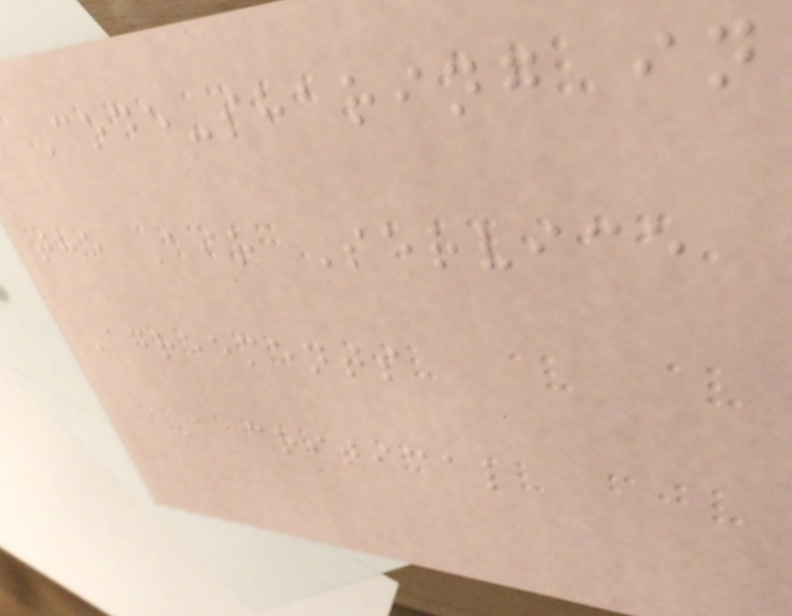Code-sharing in
the Air Service
Agreements
A critical
